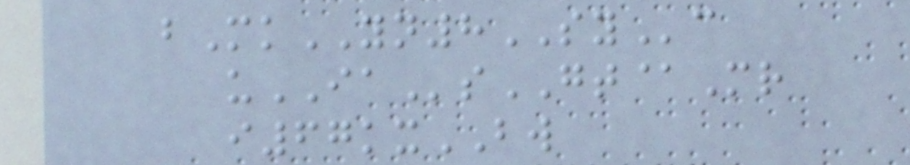bMkYN8SYc
uIAsGT@Mr
i67kxBW
